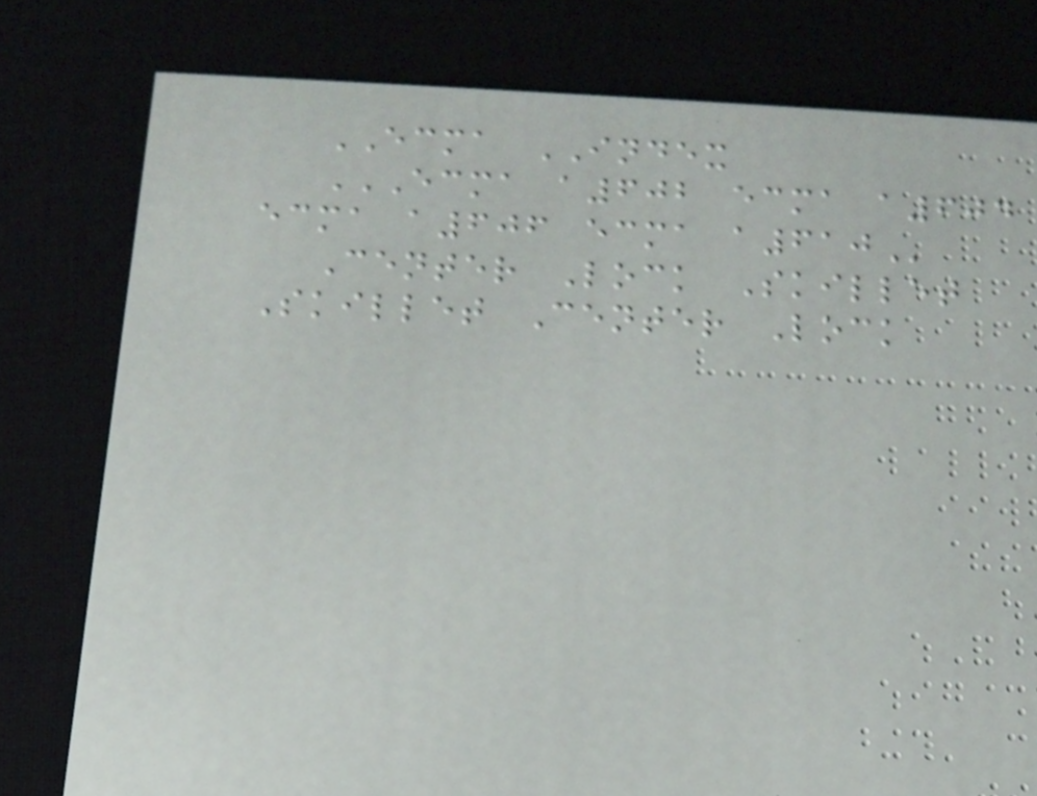ECMA INDEX
ECMA A602 ECMA A604
ECMA A606 ECMA A610
Center Lock Skillet
Skillet Center Lock
